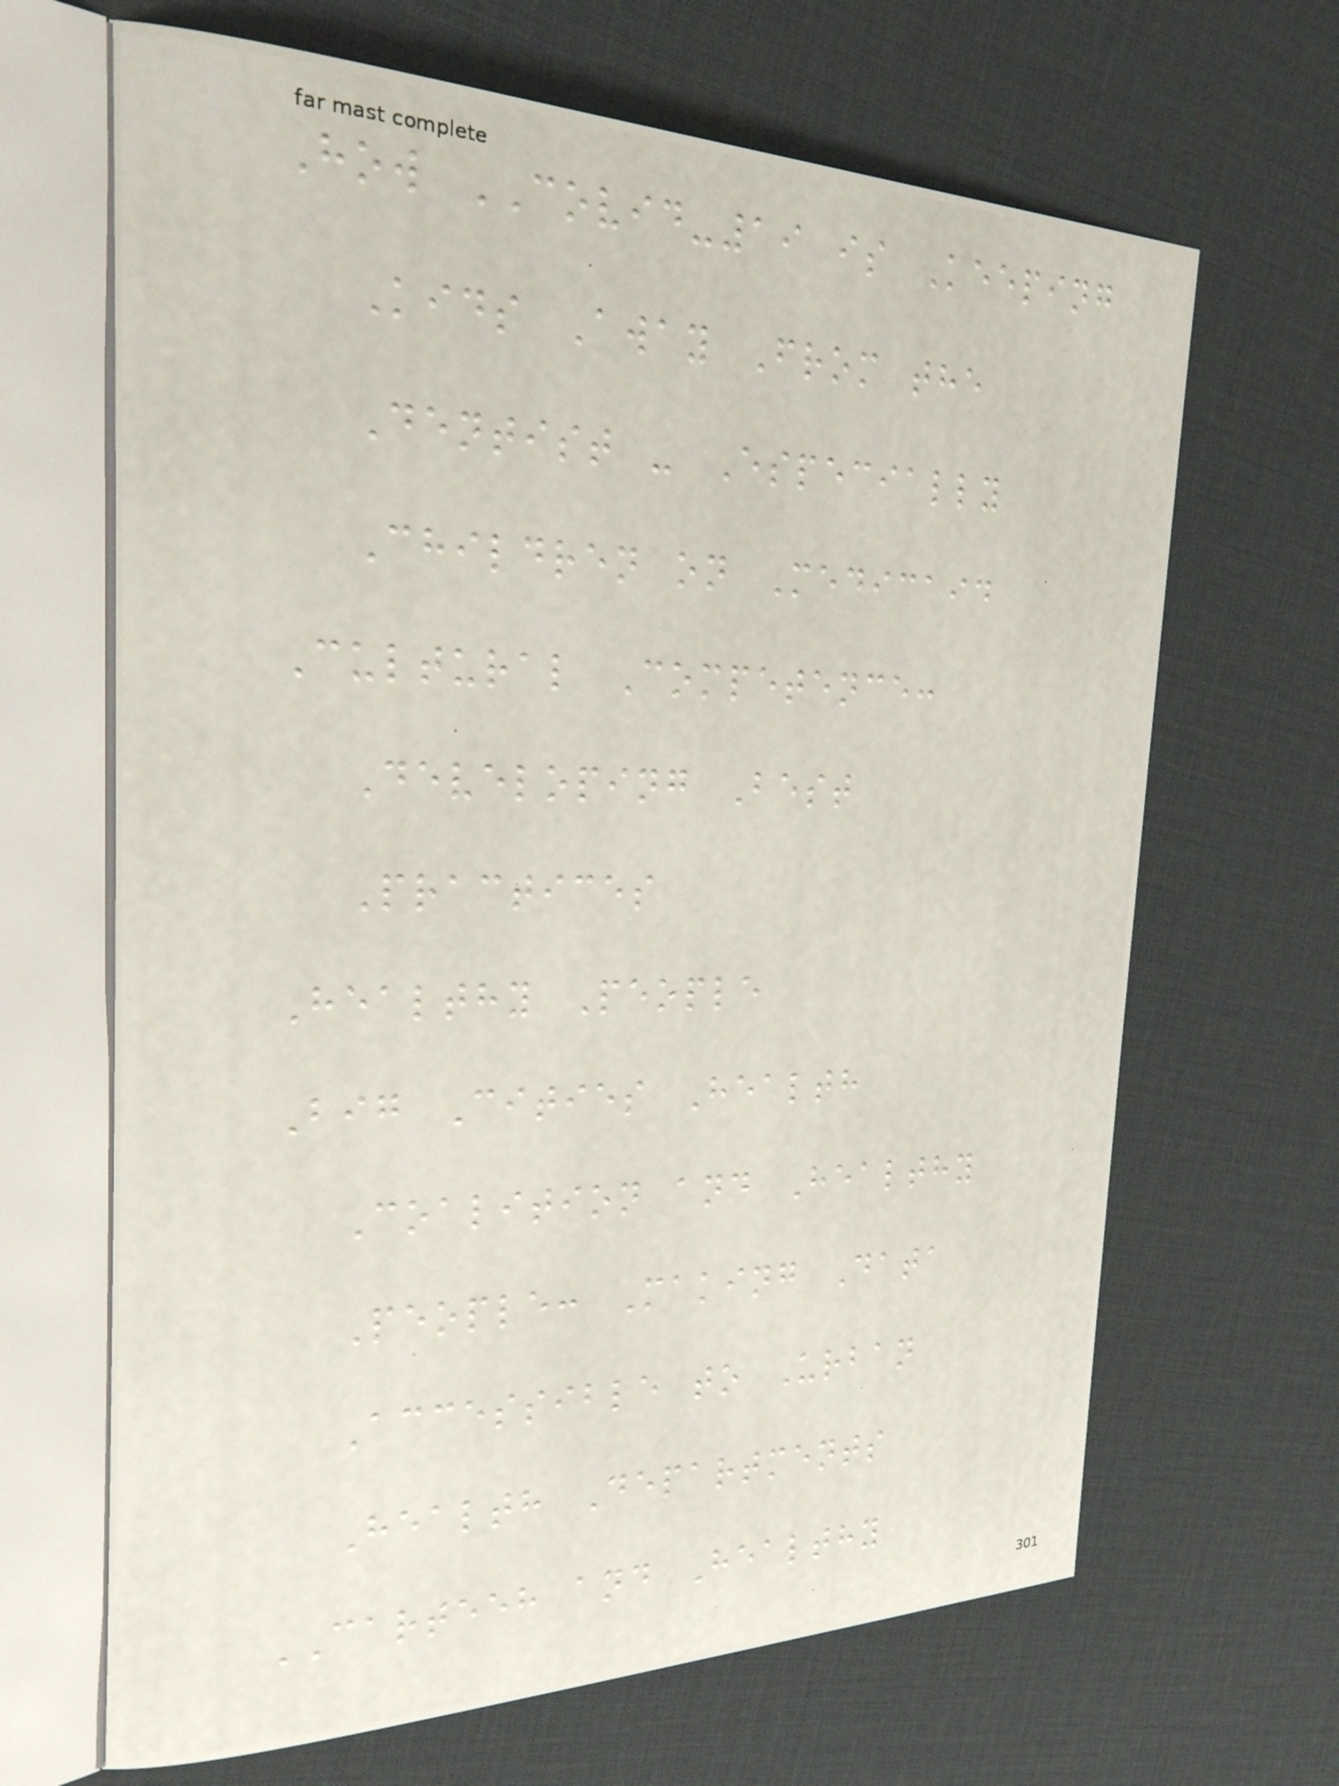How COVID-19 is Keeping
Kids Away From the
Dentist - Especially
Children on Medicaid
Cultural Competence:
Developing Best
Practices
Healthy People
Big Cities Health
Coalition and Healthy
People: Making Data
Accessible to Urban
Health Departments
CARTEEH and Healthy
